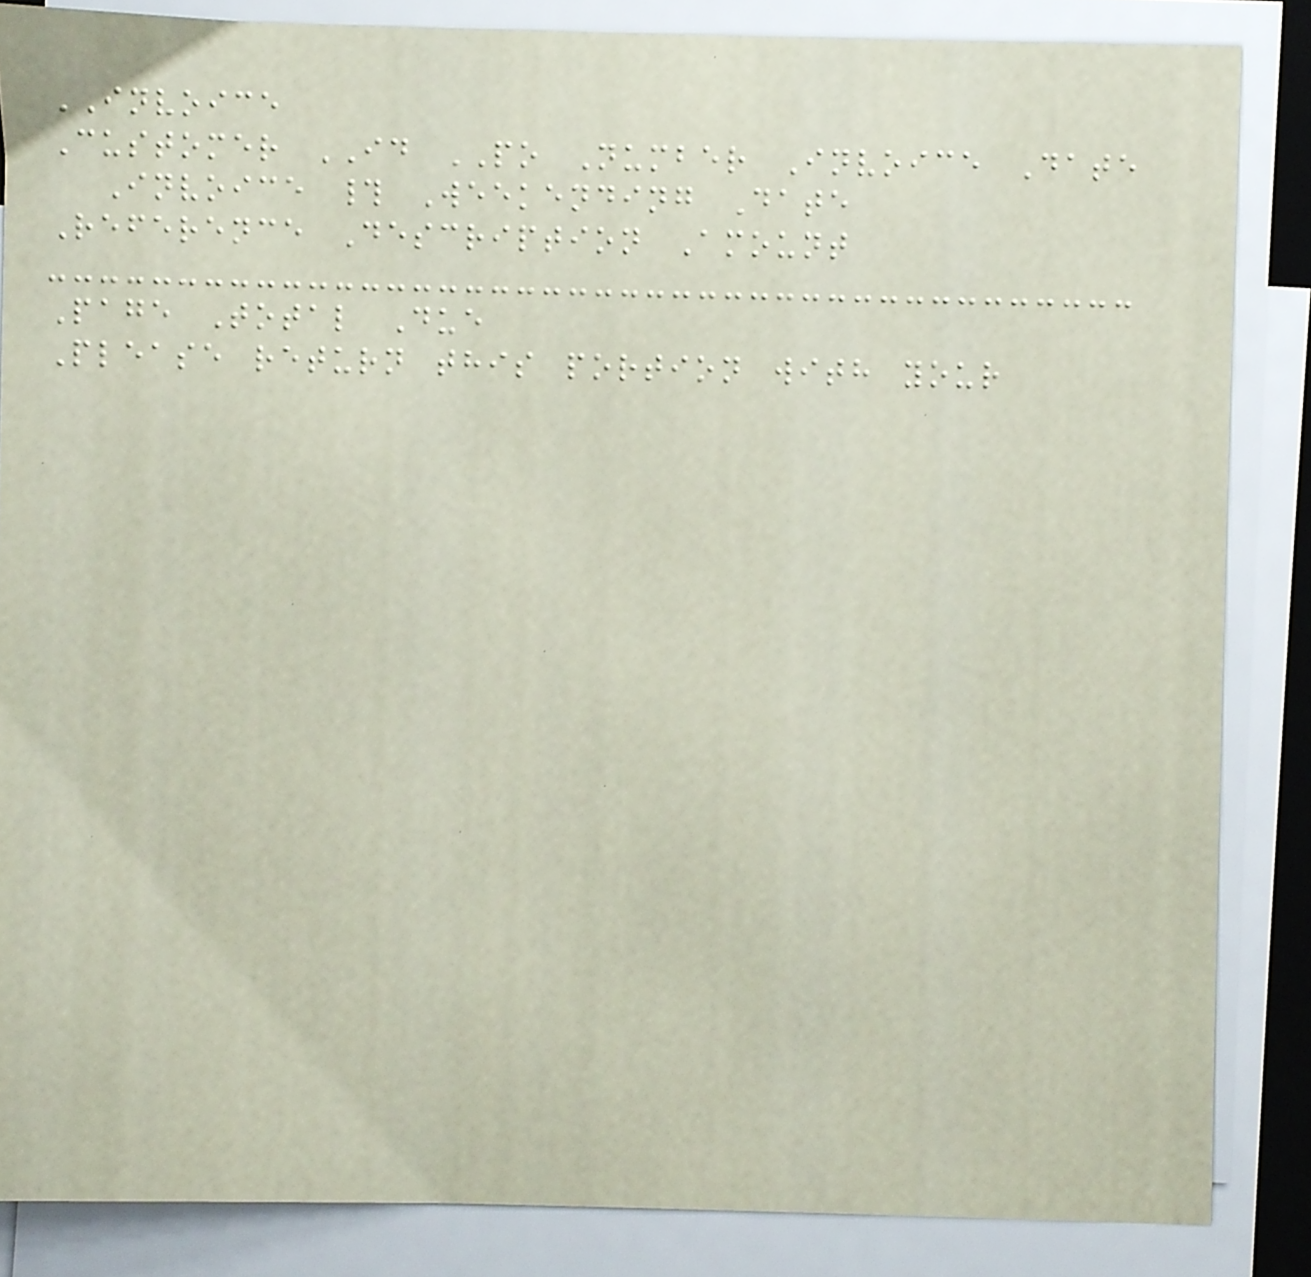INVOICE
Customer ID PO Number Invoice Date
Invoice # Weekending Date
Reference Description Amount
Page Total Due
Please return this portion with your
